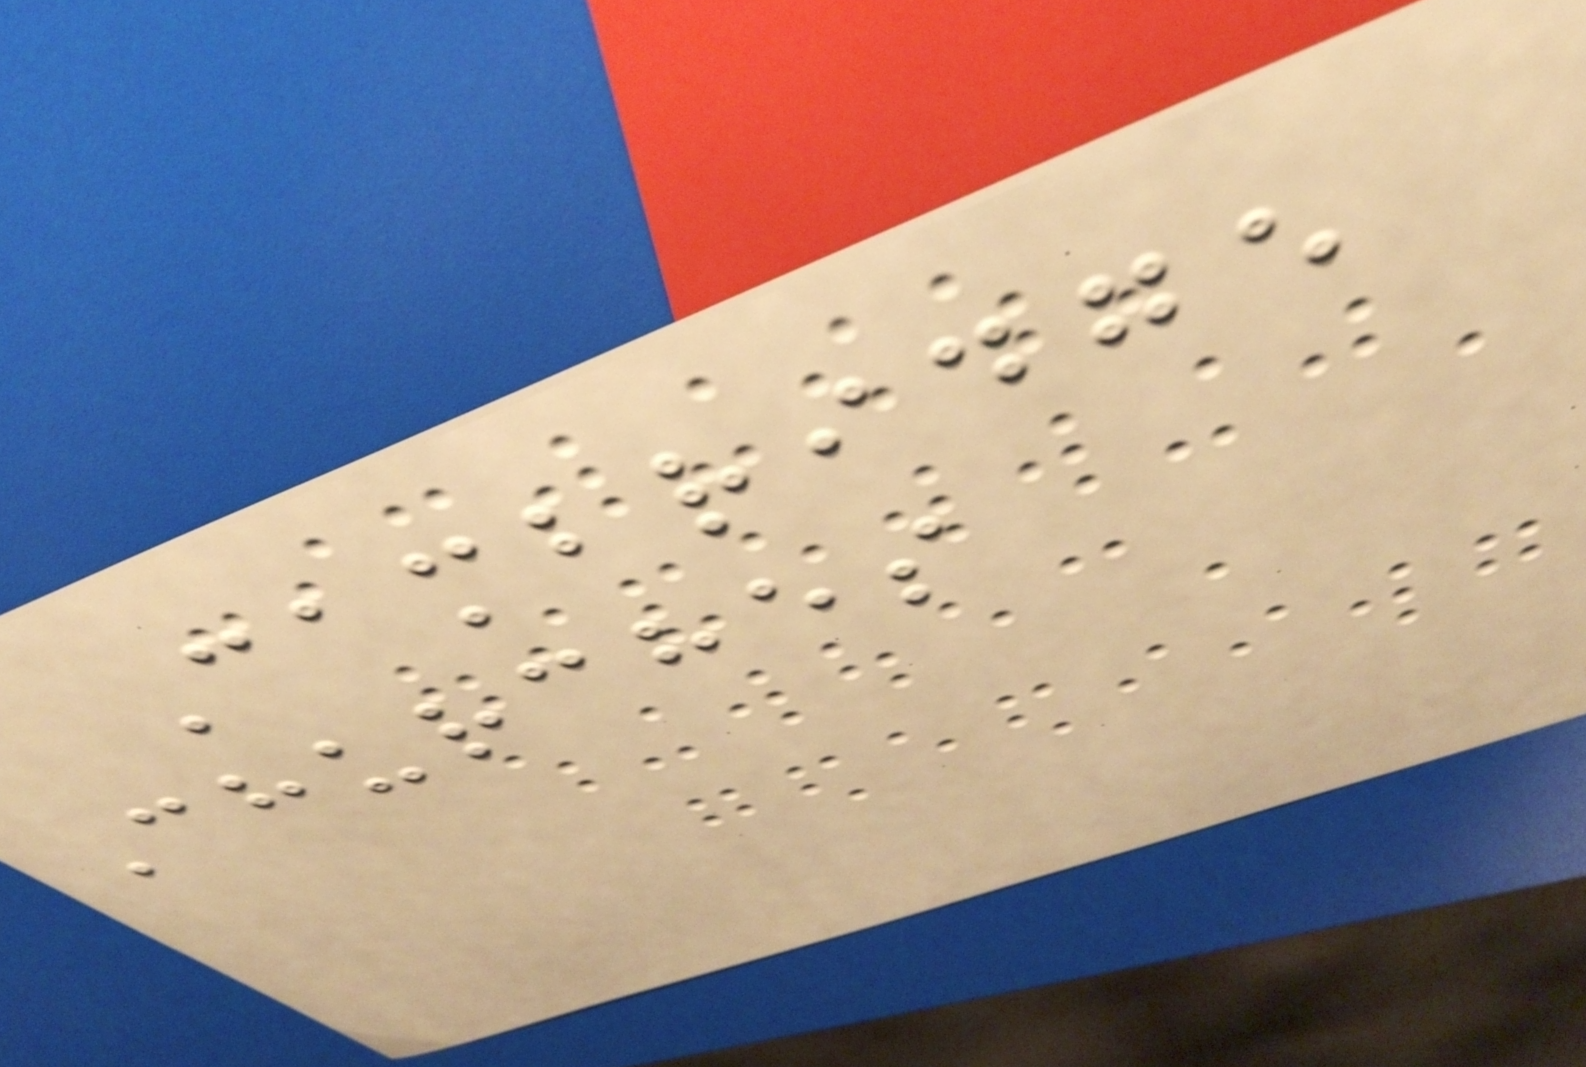Cambridge
Churches
